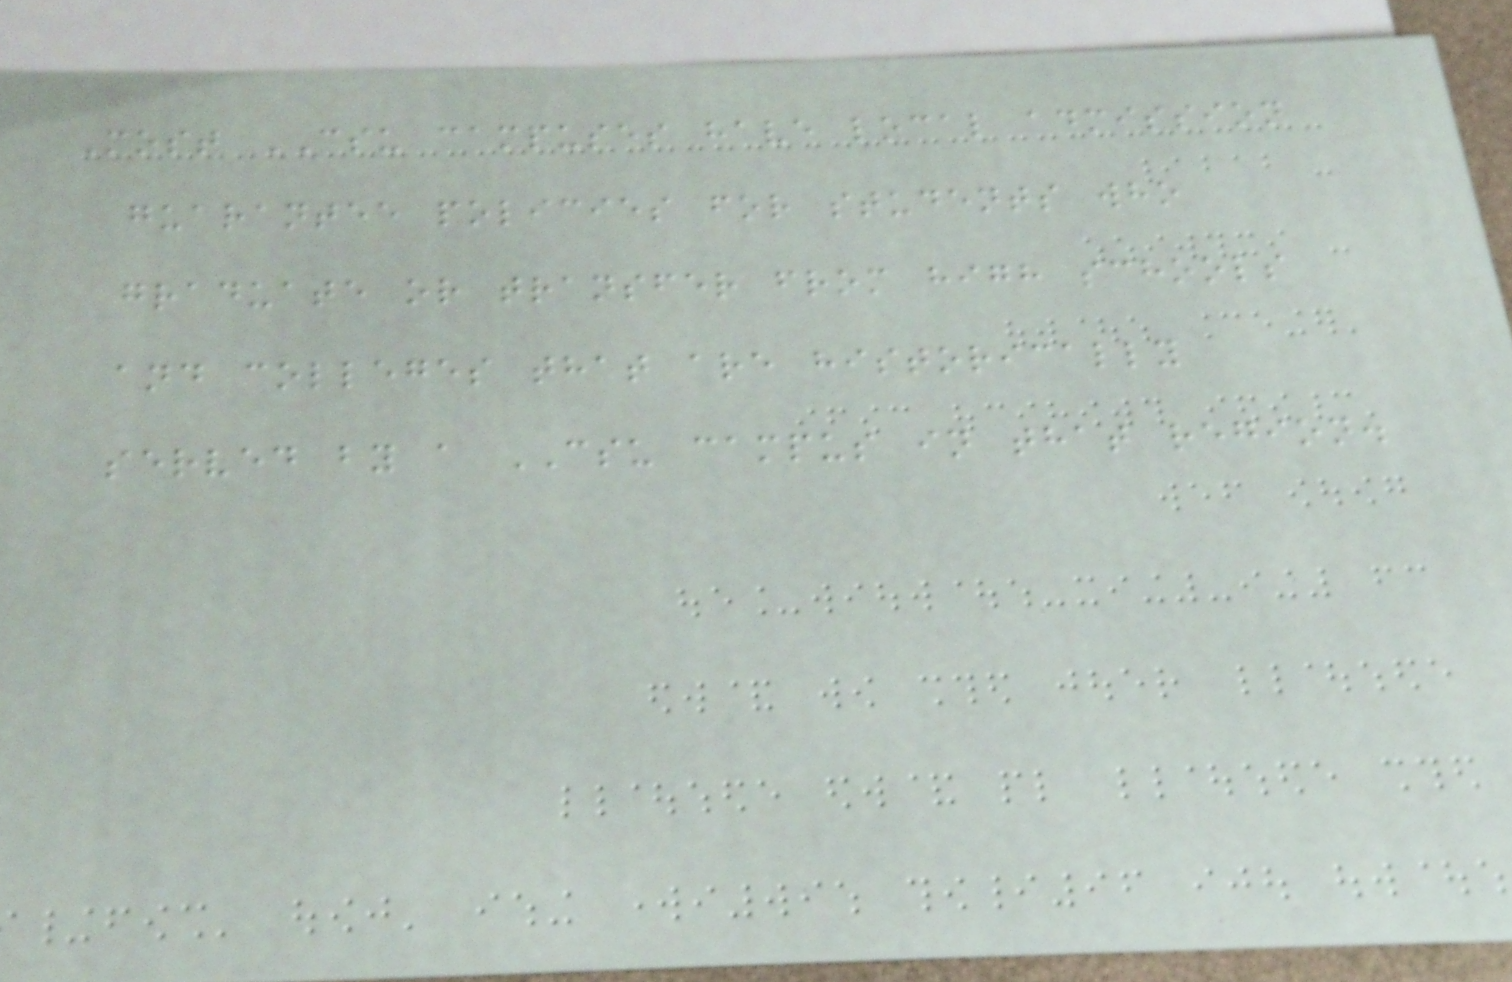Most CSU campuses have local admission
guarantee policies for students who
graduate or transfer from high schools
and colleges that are historically
served by a CSU campus in that region.
